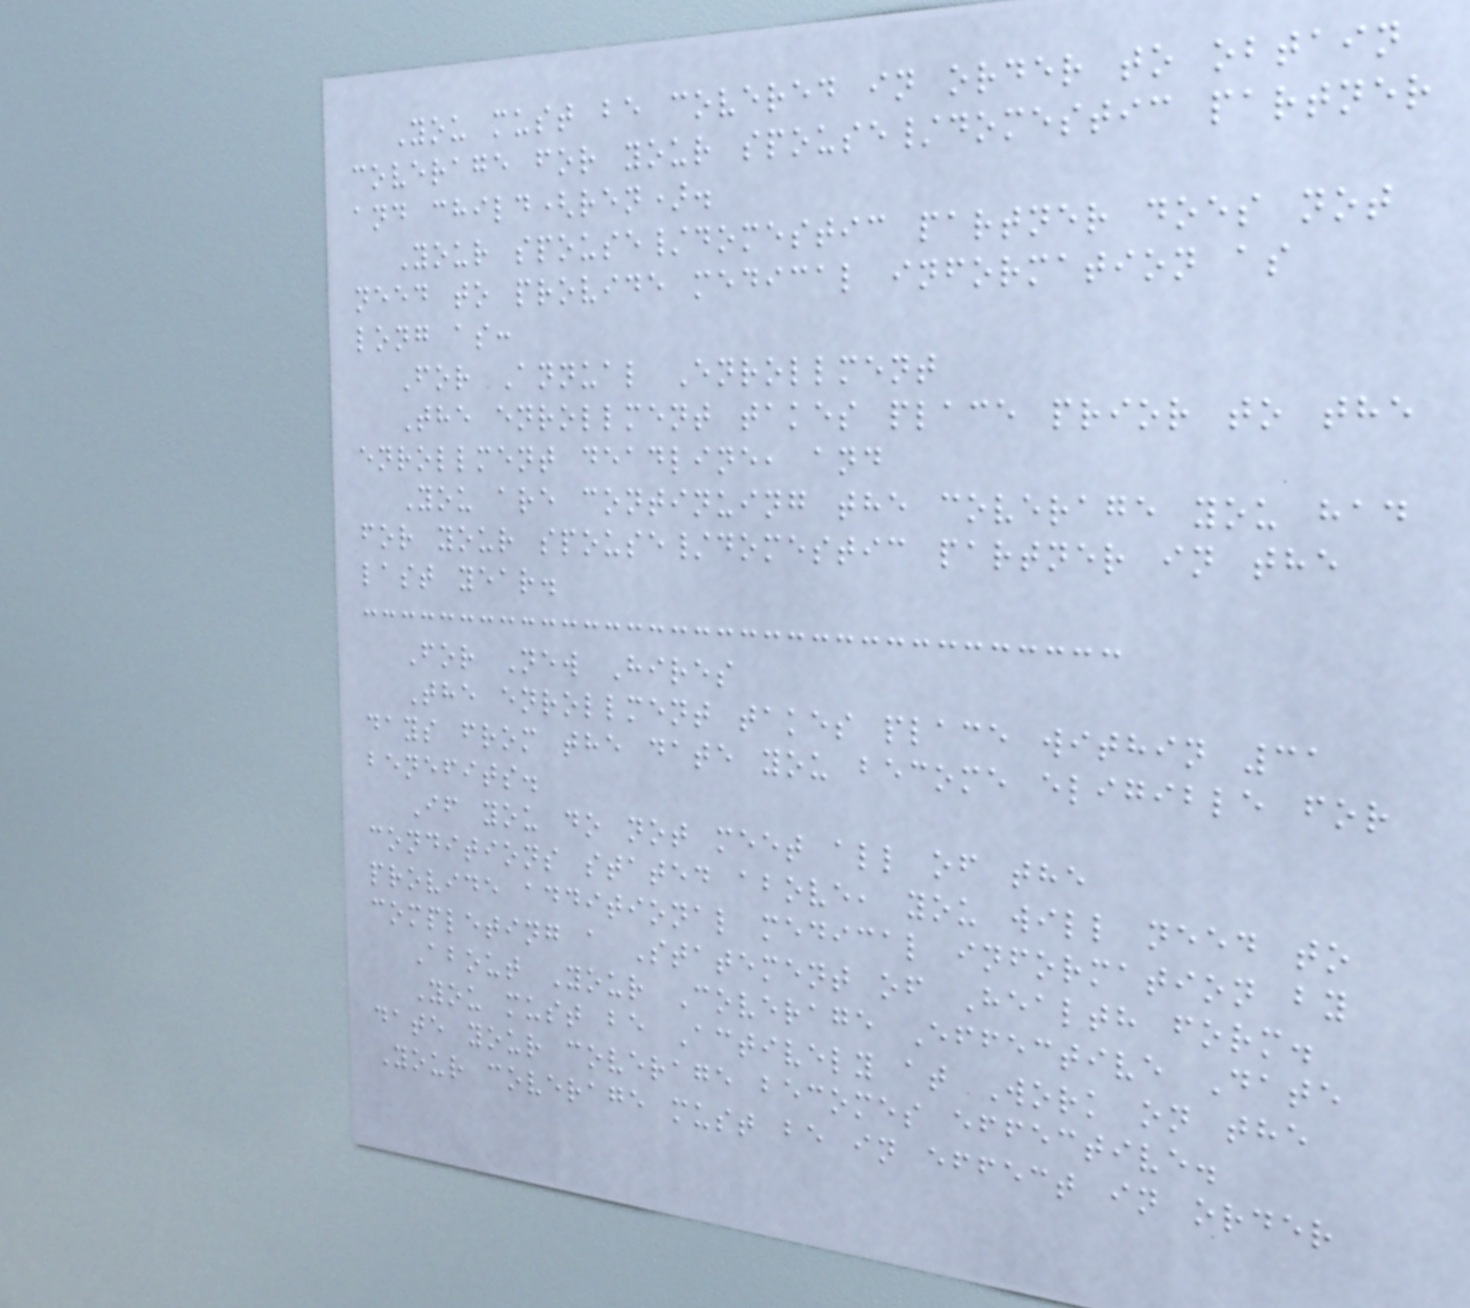You must be covered in order to obtain
coverage for your spouse/domestic partner
and child(ren).
Your spouse/domestic partner does not
need to provide medical information as
long as:
For Annual Enrollment
The enrollment takes place prior to the
enrollment deadline, and
You are continuing the coverage you had
for your spouse/domestic partner in the
last year.
For New Hires
The enrollment takes place within 31
days from the date you become eligible for
benefits.
If you do not meet all of the
conditions stated above, you will need to
provide additional medical information by
completing a Statement of Health form.
About Your Coverage Effective Date
You must be Actively at Work on the
date your coverage becomes effective.
Your coverage must be in effect in order
